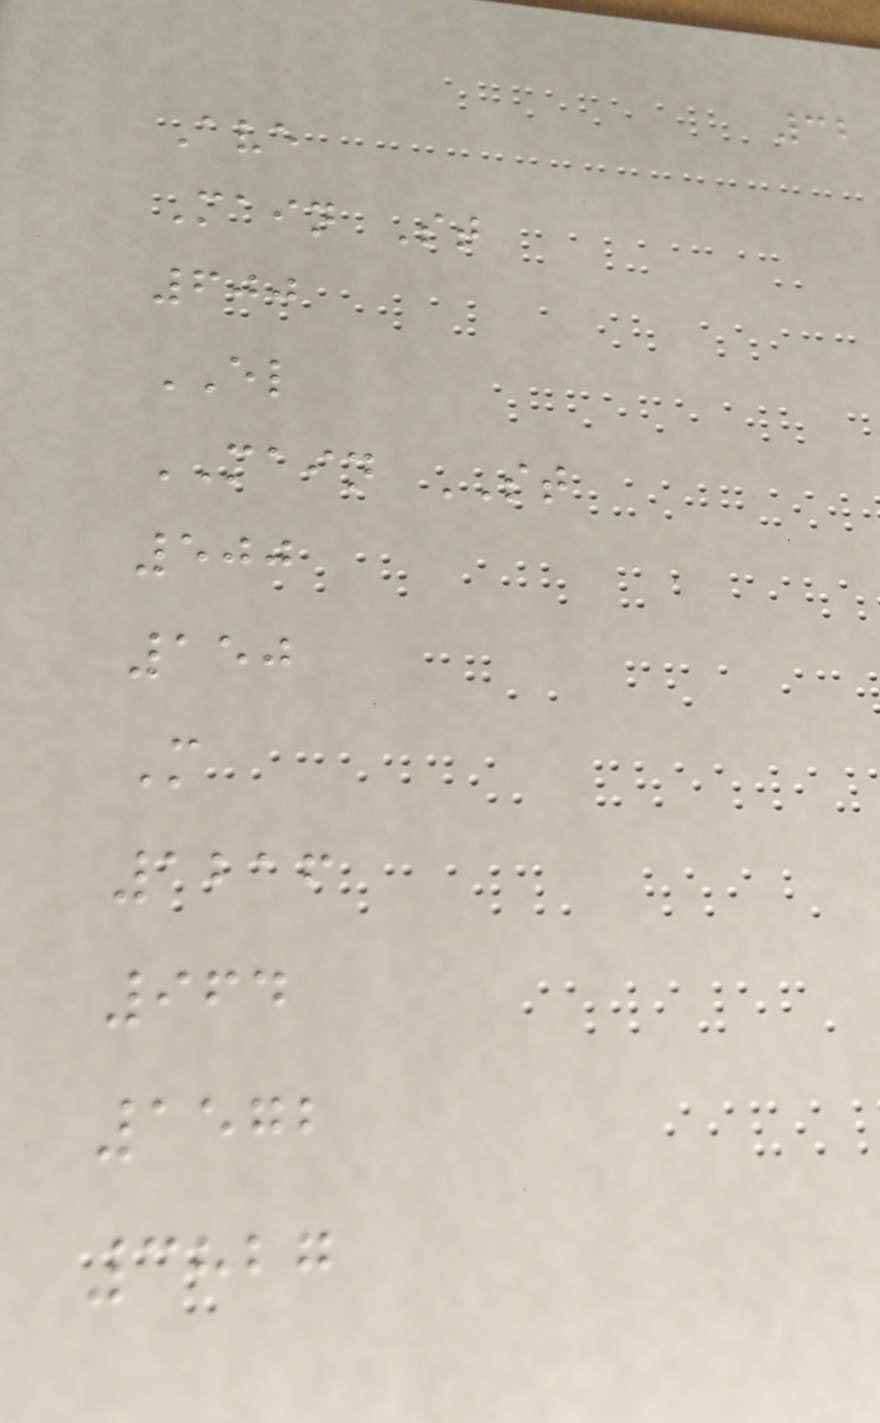32
Ave
Main St
600
EL
MAIN ST
500
150
M
1216
964
1572
3827
